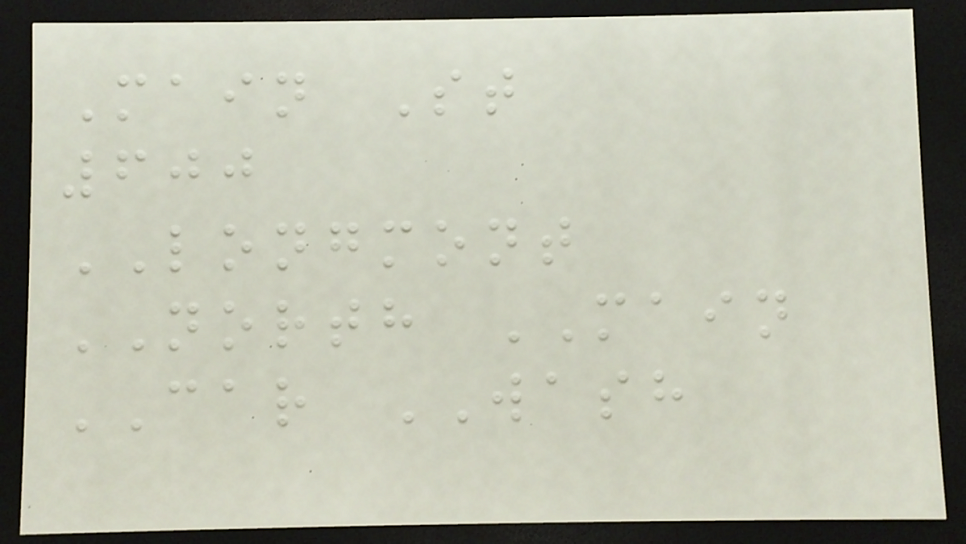Main St
600
LONGMONT
NORTH MAIN
CAR WASH
